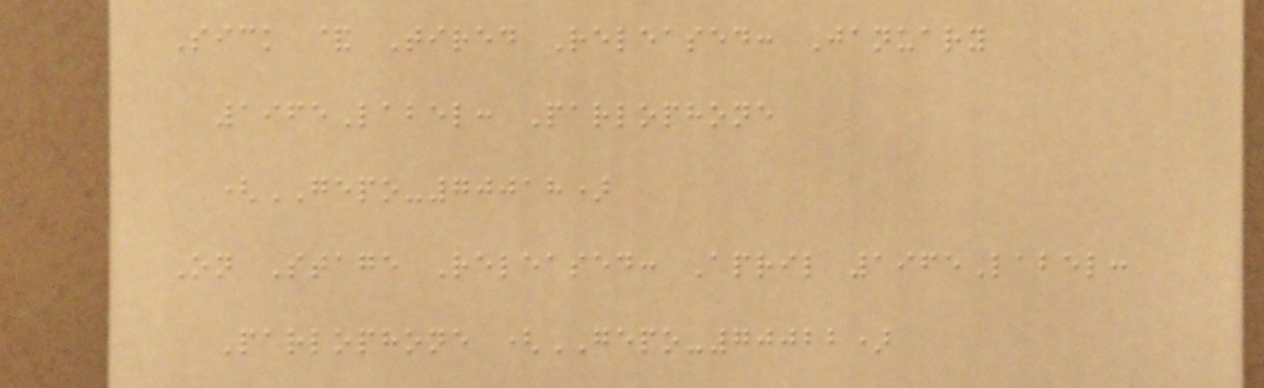Sick & Tired Released: January
1965Label: Parlophone
(GEPO-70018)
On Stage Released: April 1965Label:
Parlophone (GEPO-70022)
